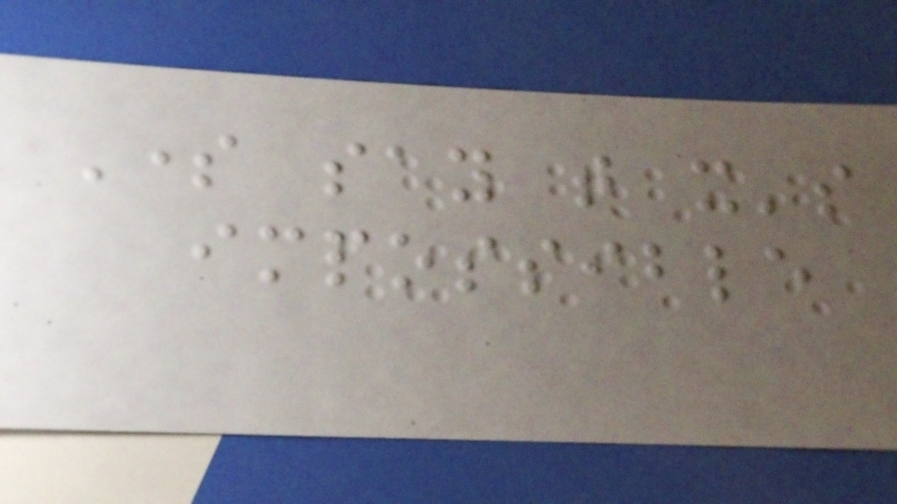Some say that it's
impossible
